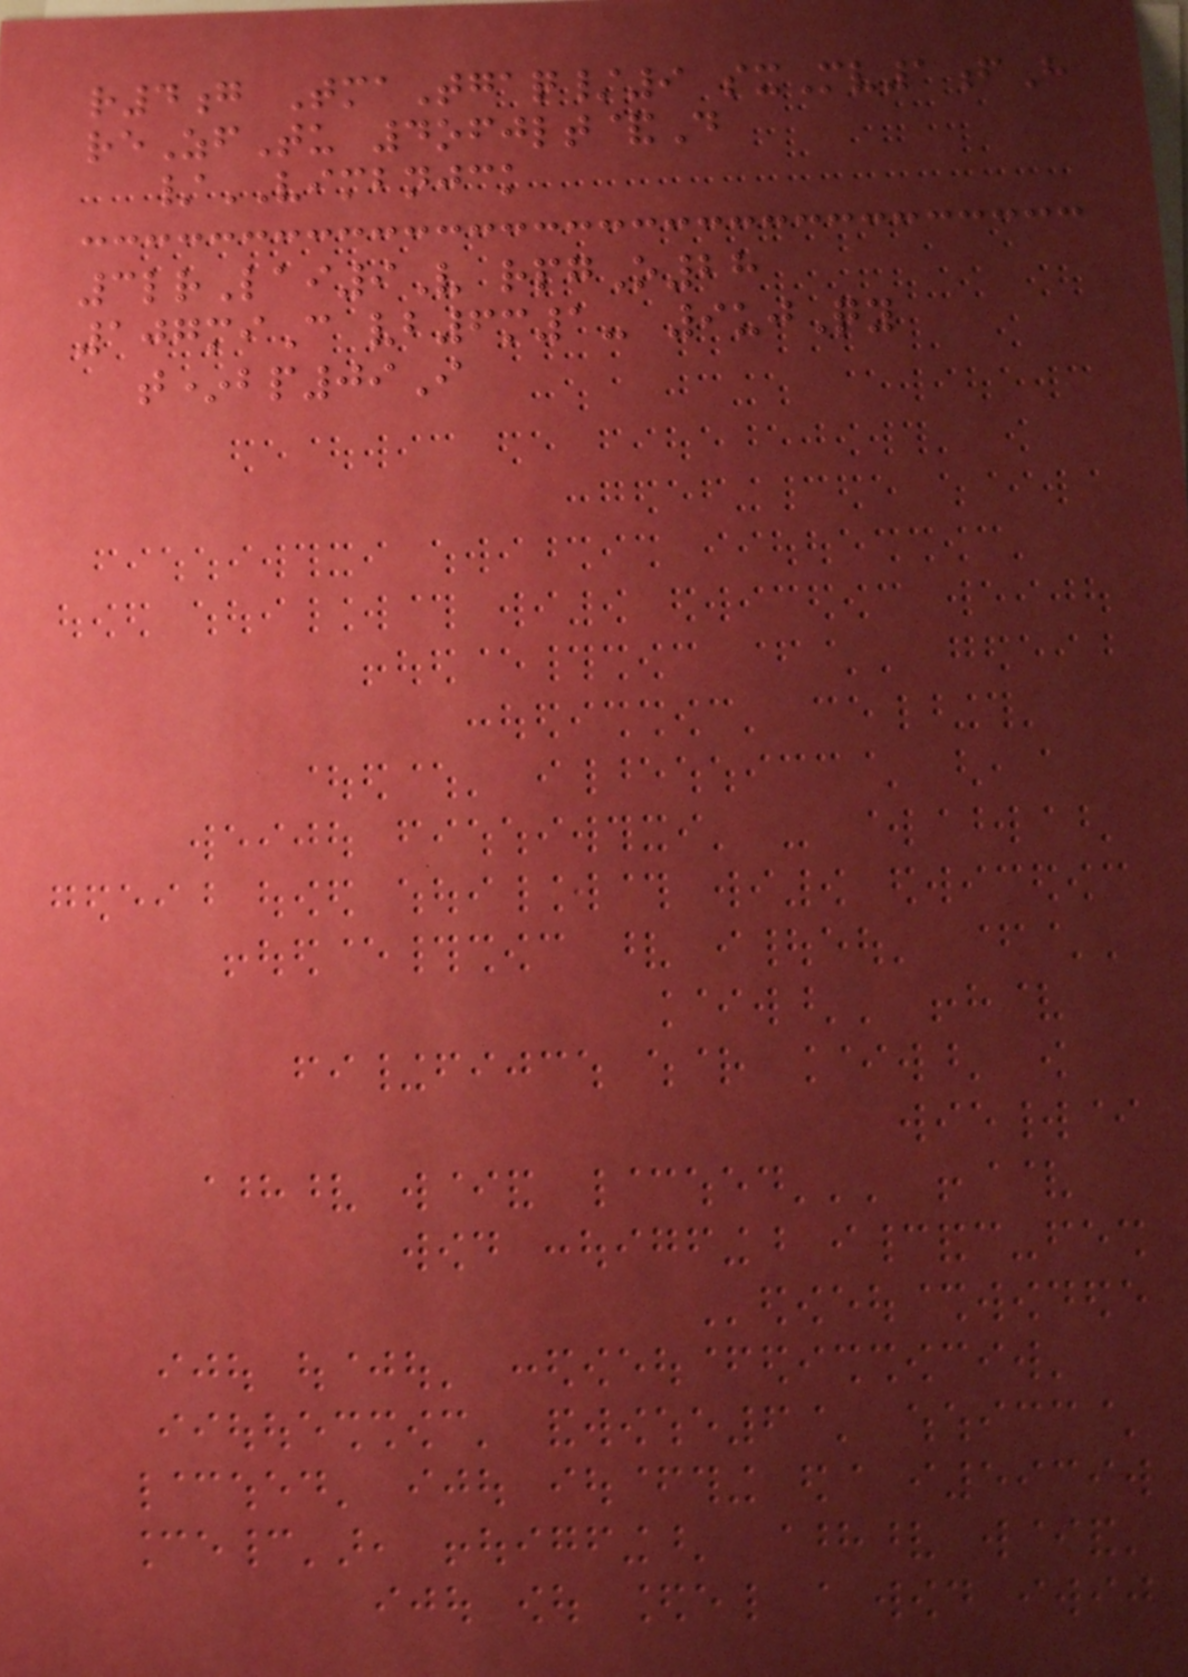r4g TmaTgaq/9 sxMv1fH
reZfTu 4ofjlt&D
/VIMBNJCK
3lrLai9V rpgO28
107miC vb6m1- 9ujQy
t*bp09I
